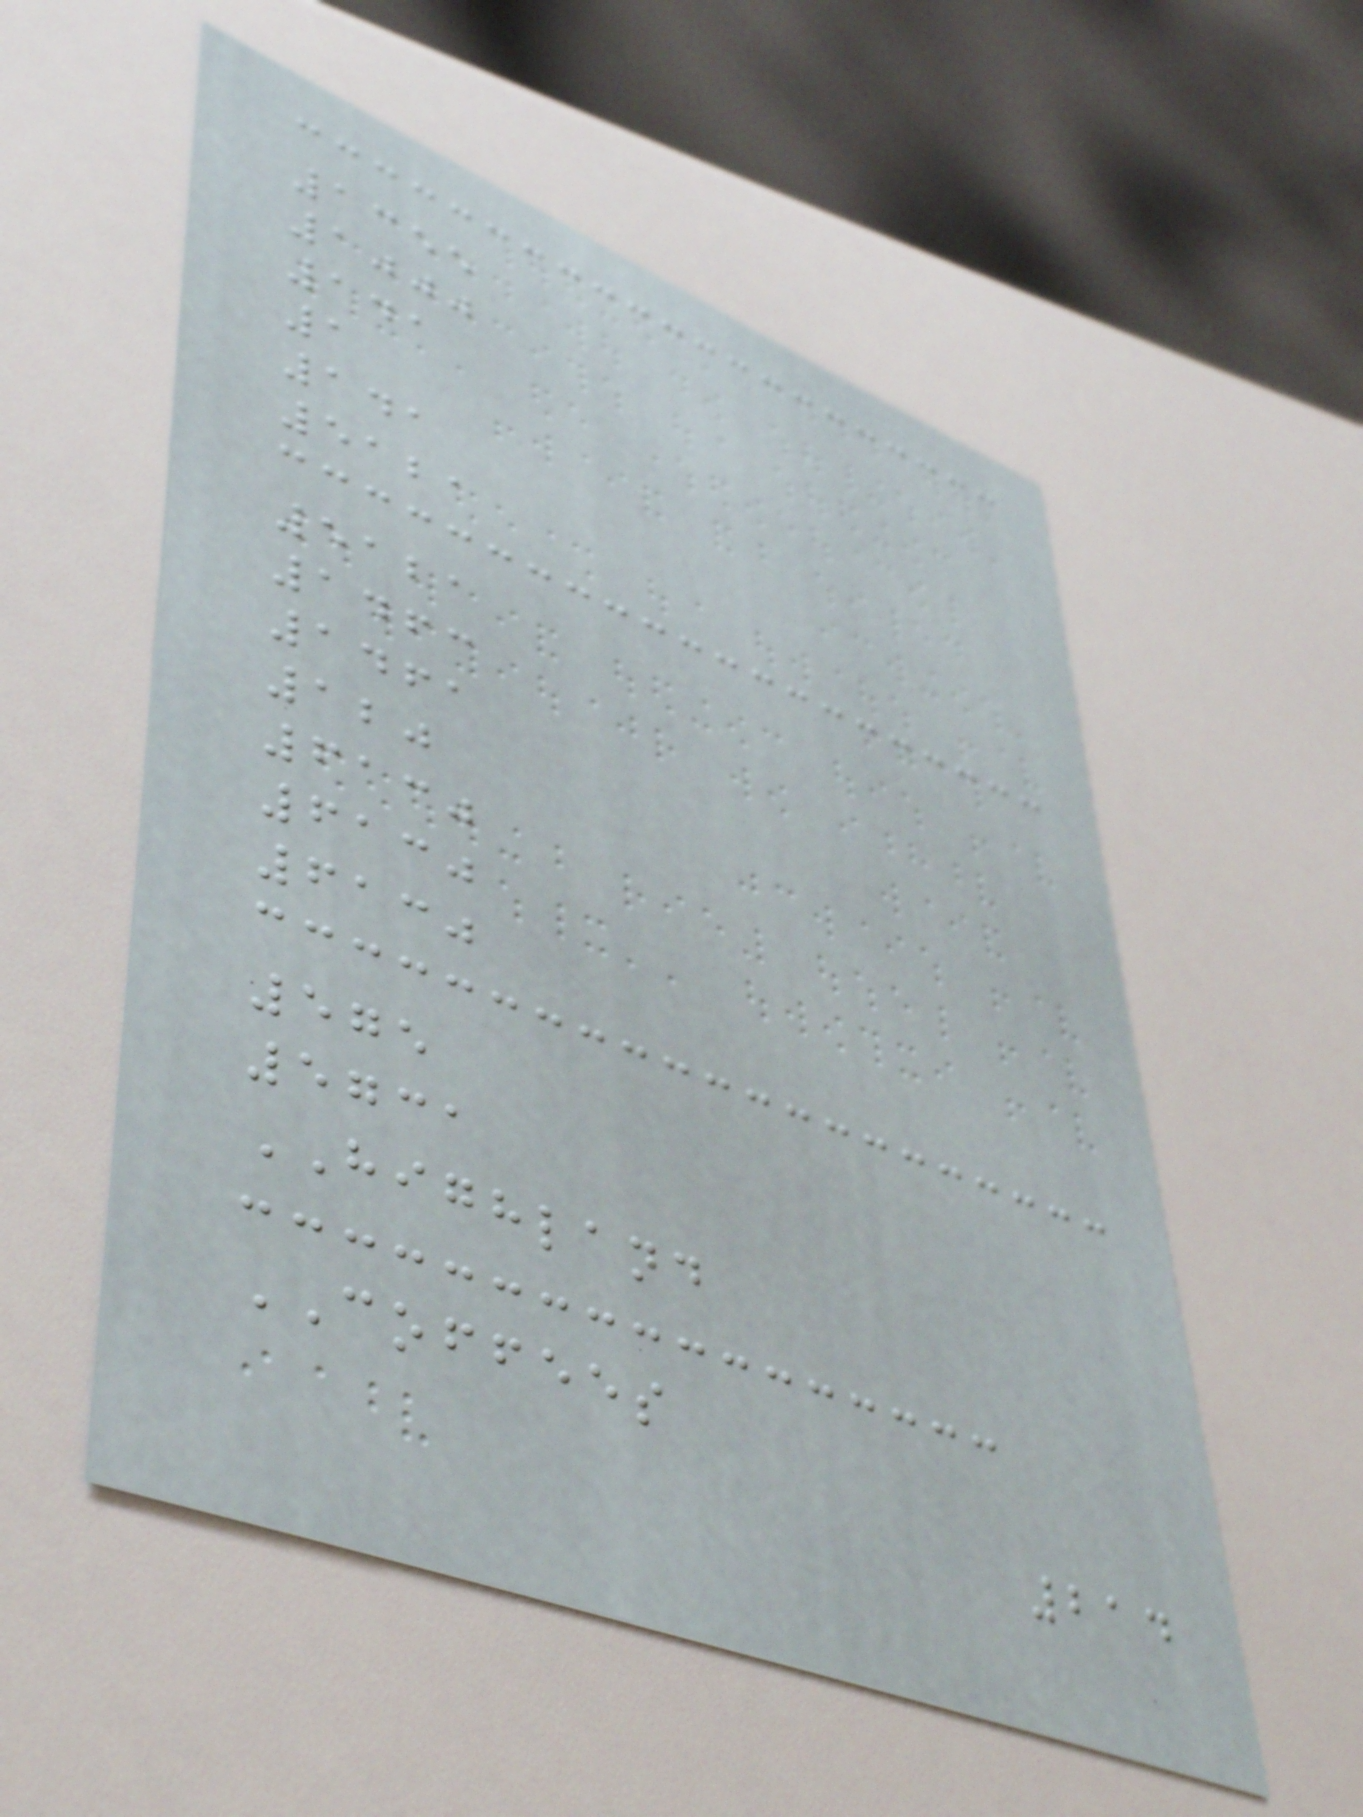1355
1000
141
1
141
5121
5121
1463
1461
120
6130
6130
6130
575
5731
HIGHLAND
COFFEES
214
